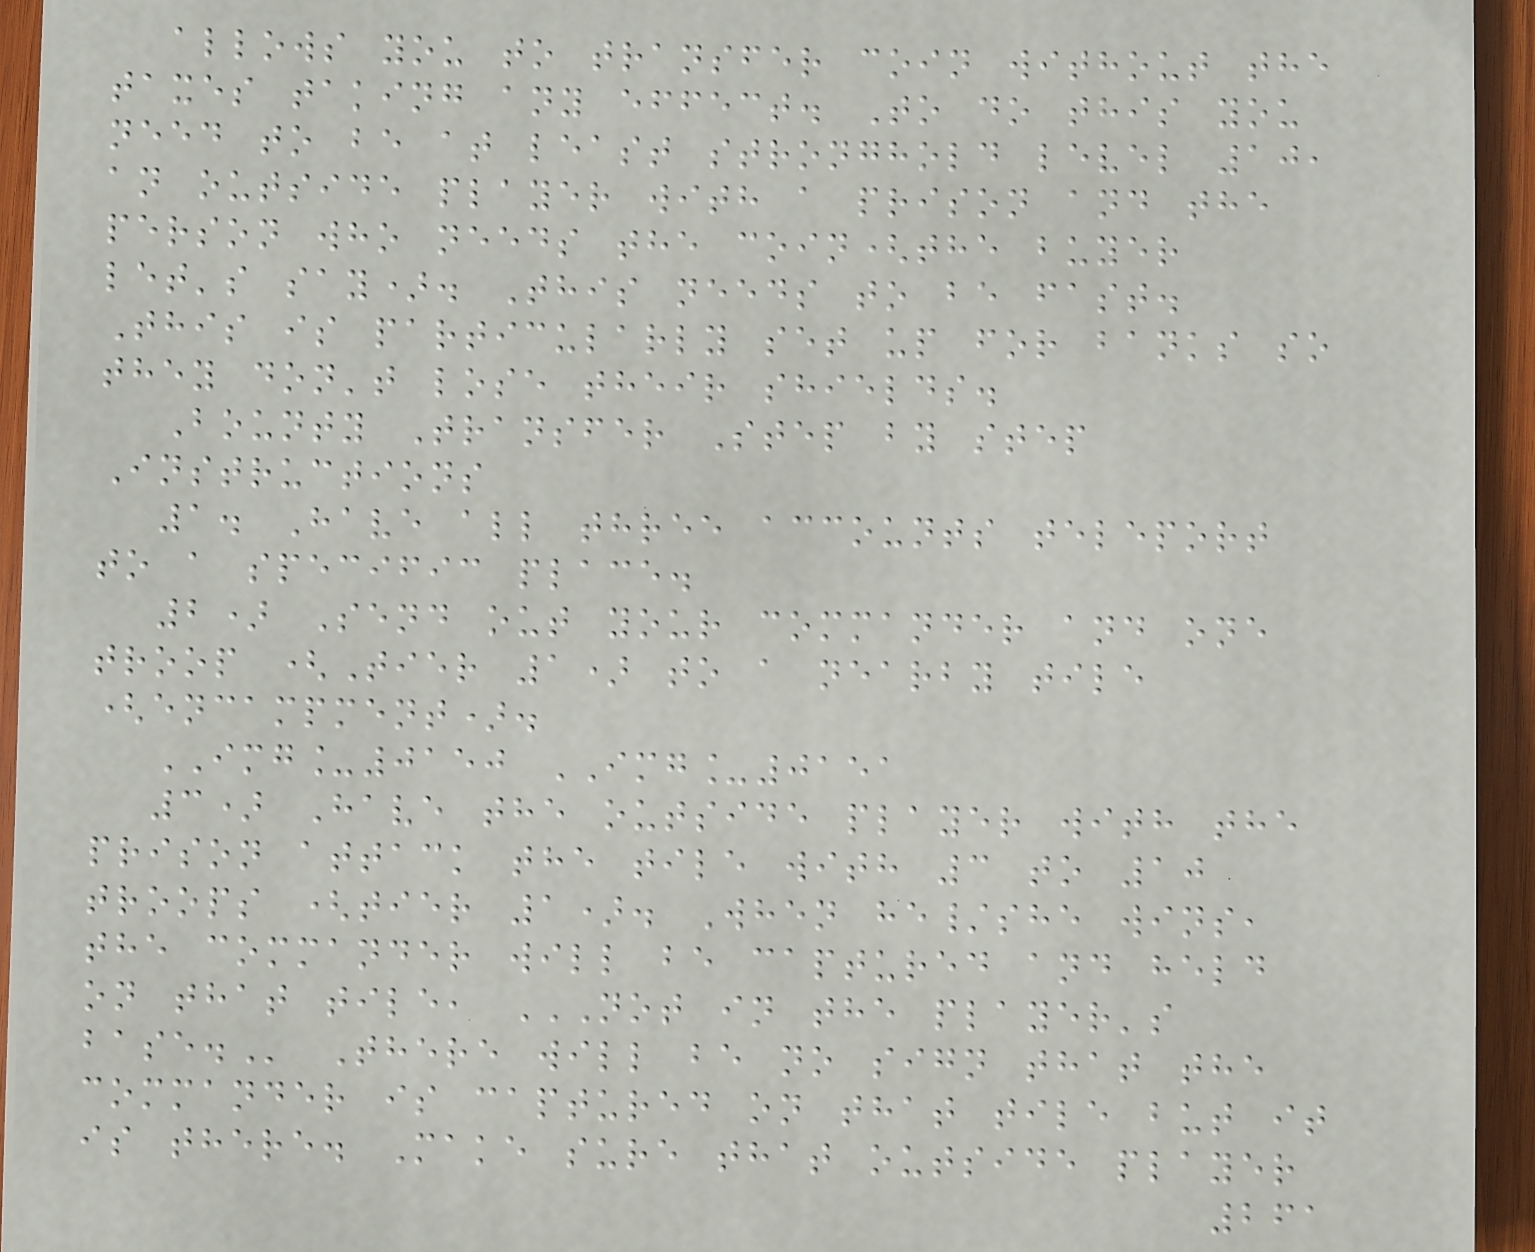allows you to transfer coin without the
taxes taking any effect. To do this you
need to be at least stronghold level 10,
an outside player with a prison and the
person who needs the coin(the buyer
let's say). This needs to be fast.
This is particularly set up for banks so
they don't lose their shields.
Bounty Transfer Step by step
Instructions
1. Have all three accounts teleport
to a specific place.
2) Send out your commander and one
troop (Tier 1) to a nearby tile
(encampment).
IMG_0150 IMG_0151
3) Have the outside player with the
prison attack the tile with 3 to 10
troops (tier 1). When he/she wins,
the commander will be captured and held
on that tile, NOT IN THE PLAYER'S
BASE. There will be no sign that the
commander is captured on that tile but it
is there. Make sure that outside player
261
